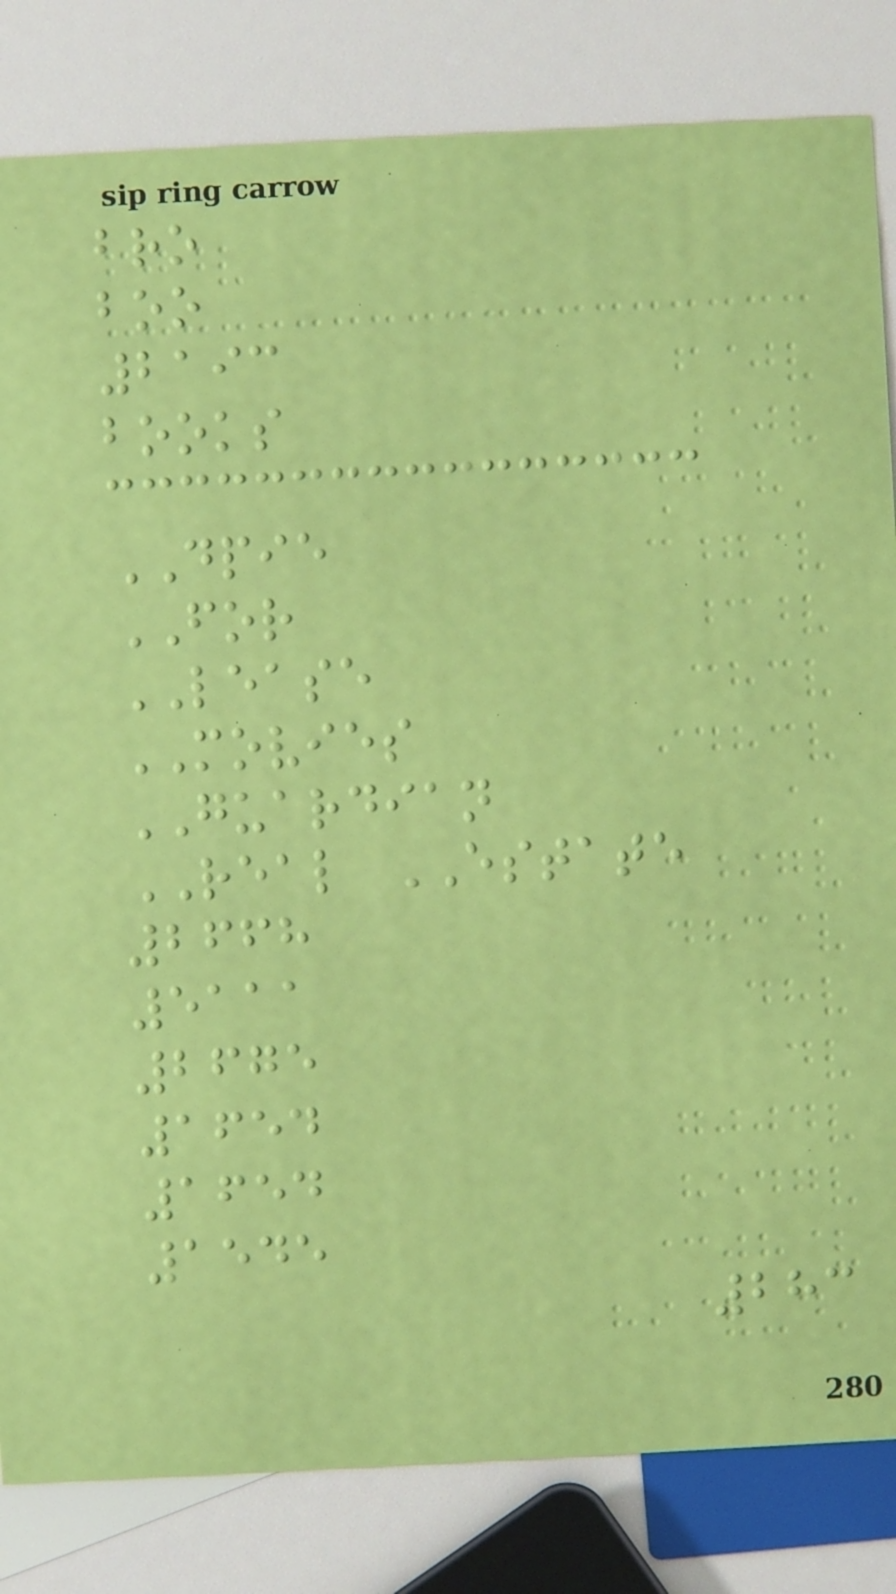bro
boo
2193
books
DPIE
FOR
LEASE
MOVIES
GUARDIAN
REAL ESTATE
2668
5111
2675
1654
1654
1545
283
